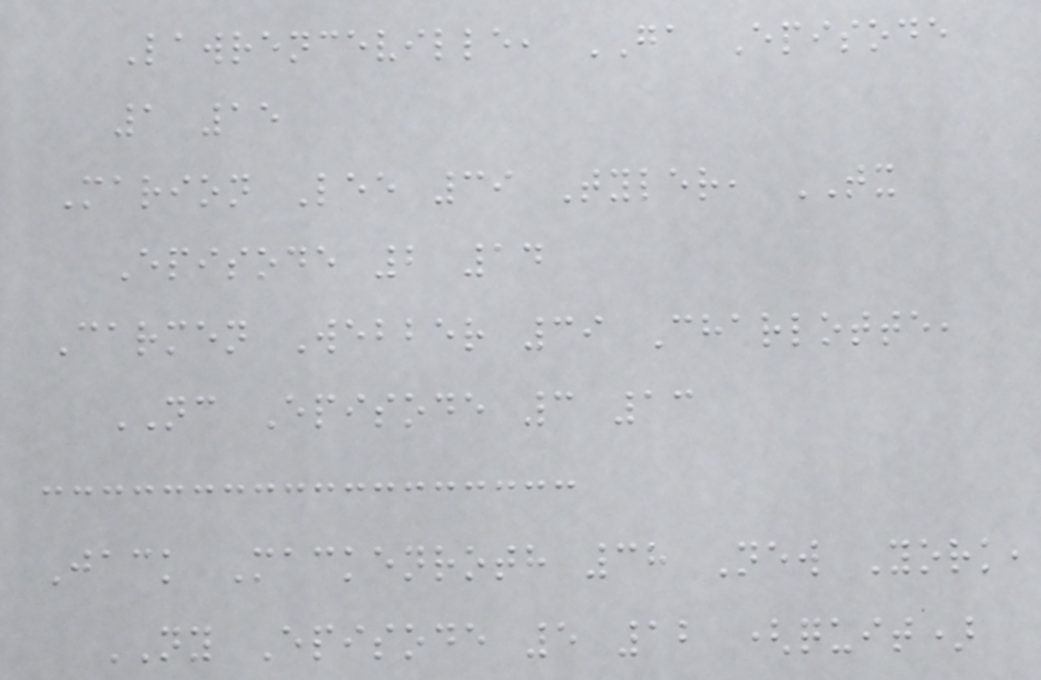Lawrenceville, GA Episode
1 15
Marion Lee 39 Tyler, TX
Episode 2 14
Carmen Webber 39 Charlotte,
NC Episode 3 13
Jack Mackenroth 38 New York,
NY Episode 5 12 (quit)
